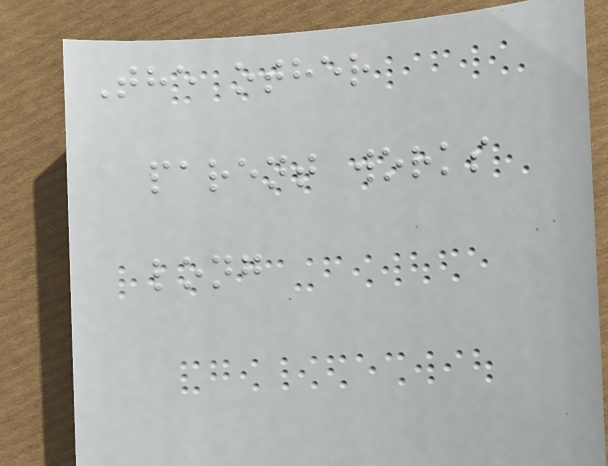The other
parent works
long
